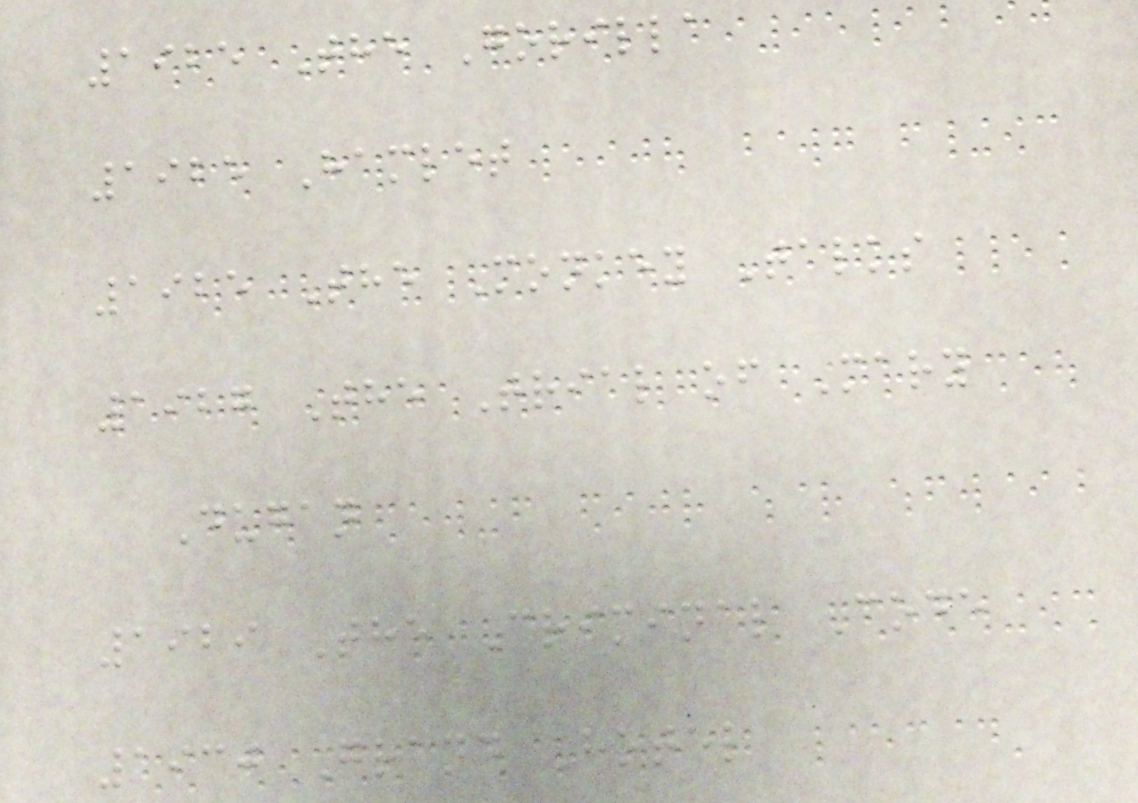1925 The Gorilla
1925 Hamlet
1925 The Monkey Talks
1927 The Trial of Mary
Dugan
1929 The Criminal Code
1930 Grand Hotel
